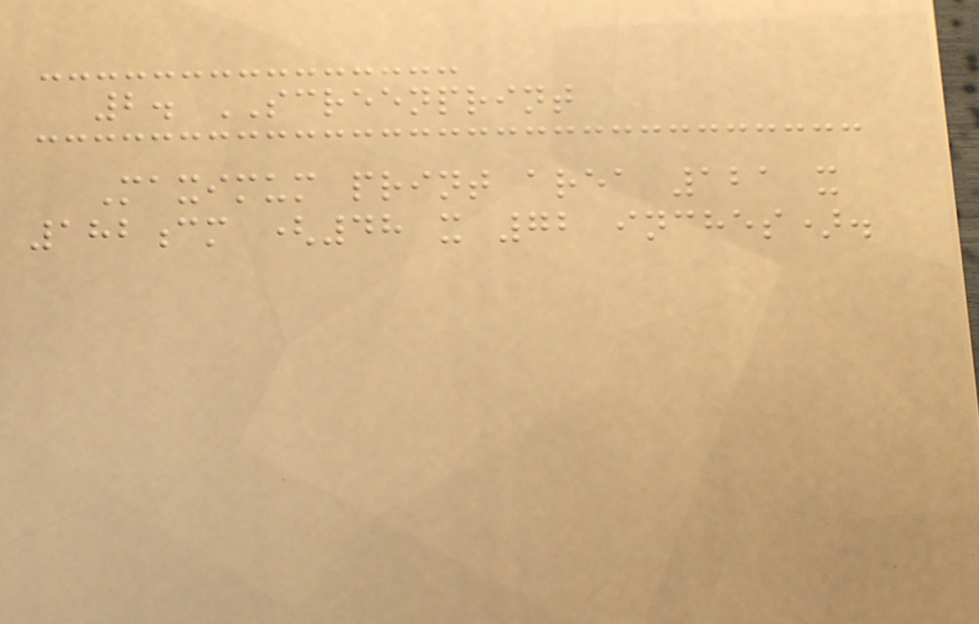2. SCREENPRINT
Maximum print area 121 x
182cm (48 x 72 inches).
